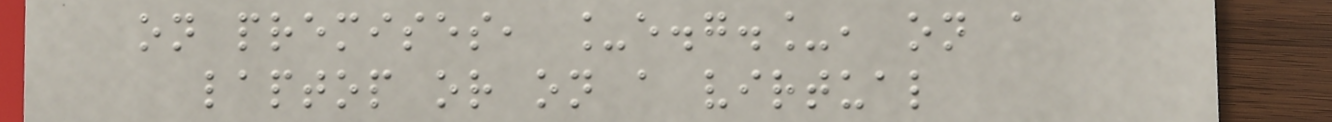on premises, _e.g._, on a
laptop or on a virtual
